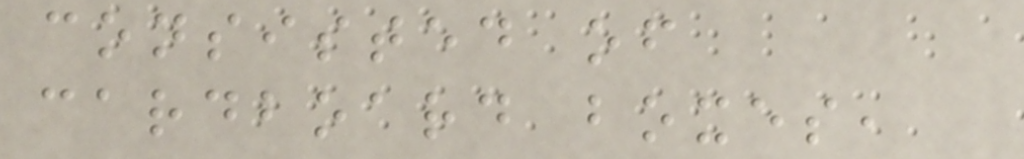consisted of
cardboard boxes,
